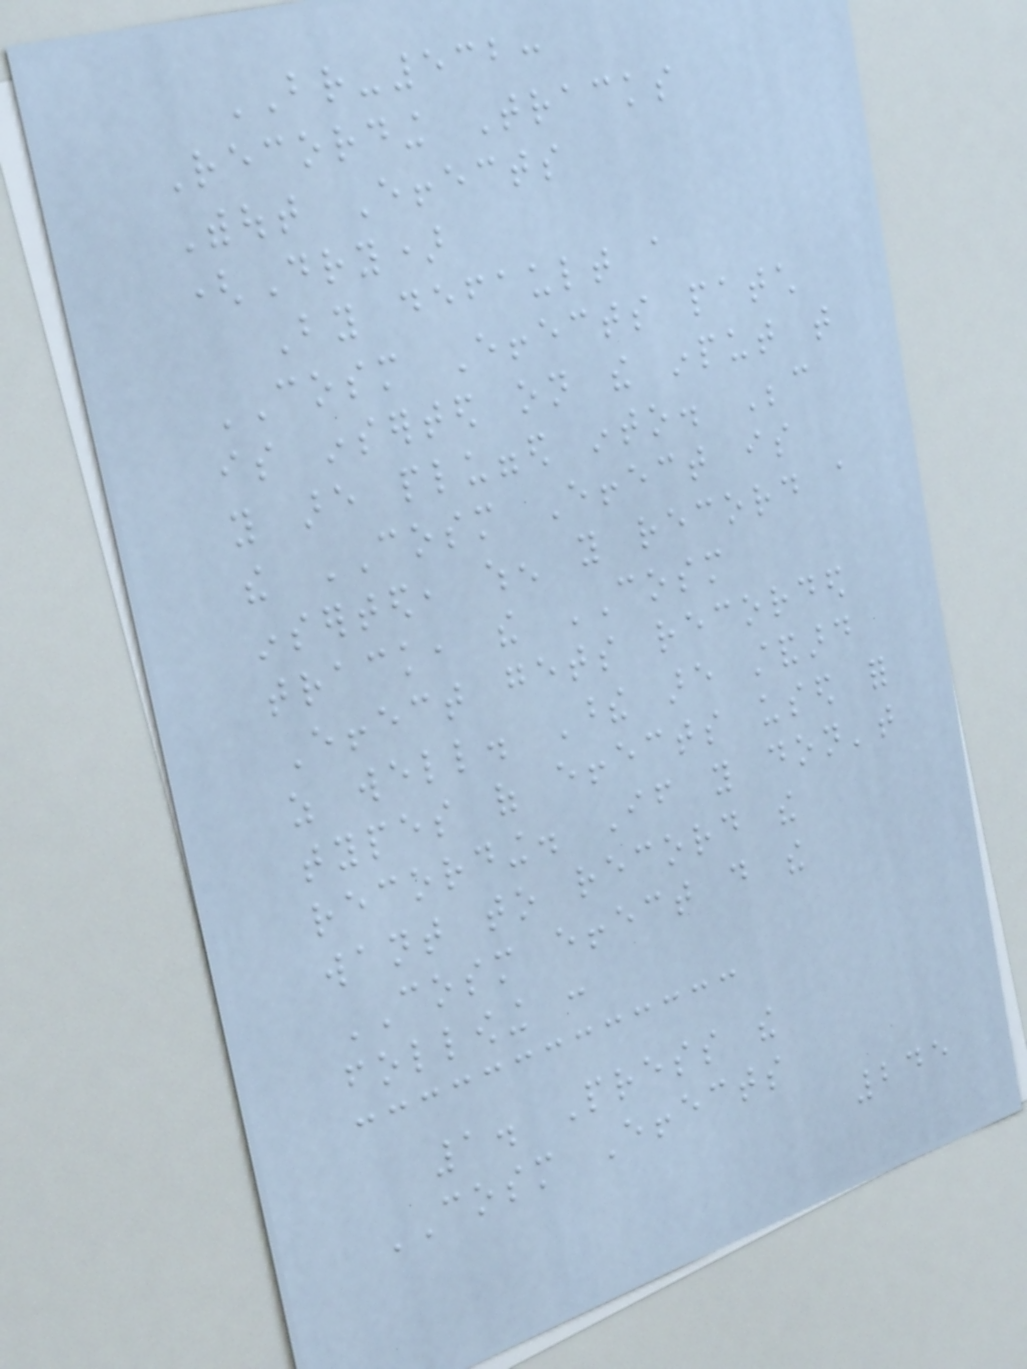BR-532:
Recording Tracks
Without Effects
(Dry)
By default a
COSM Effects patch
is inserted on the input that
you are plugged into. Because
the COSM Effect is
inserted, when you record a
track, the COSM
Effect gets recorded
as well. These are standard
types of effects used for
recording. If you don't
want to record the
COSM effect do the
following :
1. Press the
COSM Effects
245
